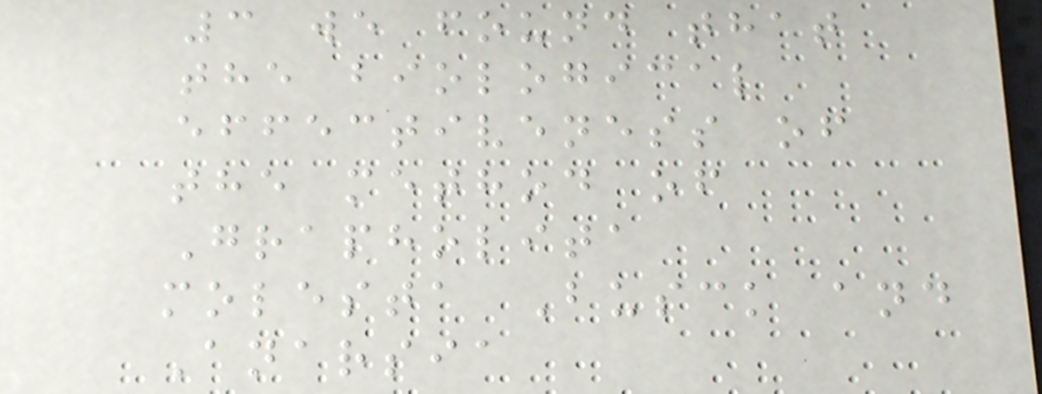3 we found that
the biological
effectiveness of
the method of
Grapholita
molesta Busck and
Anarsia
